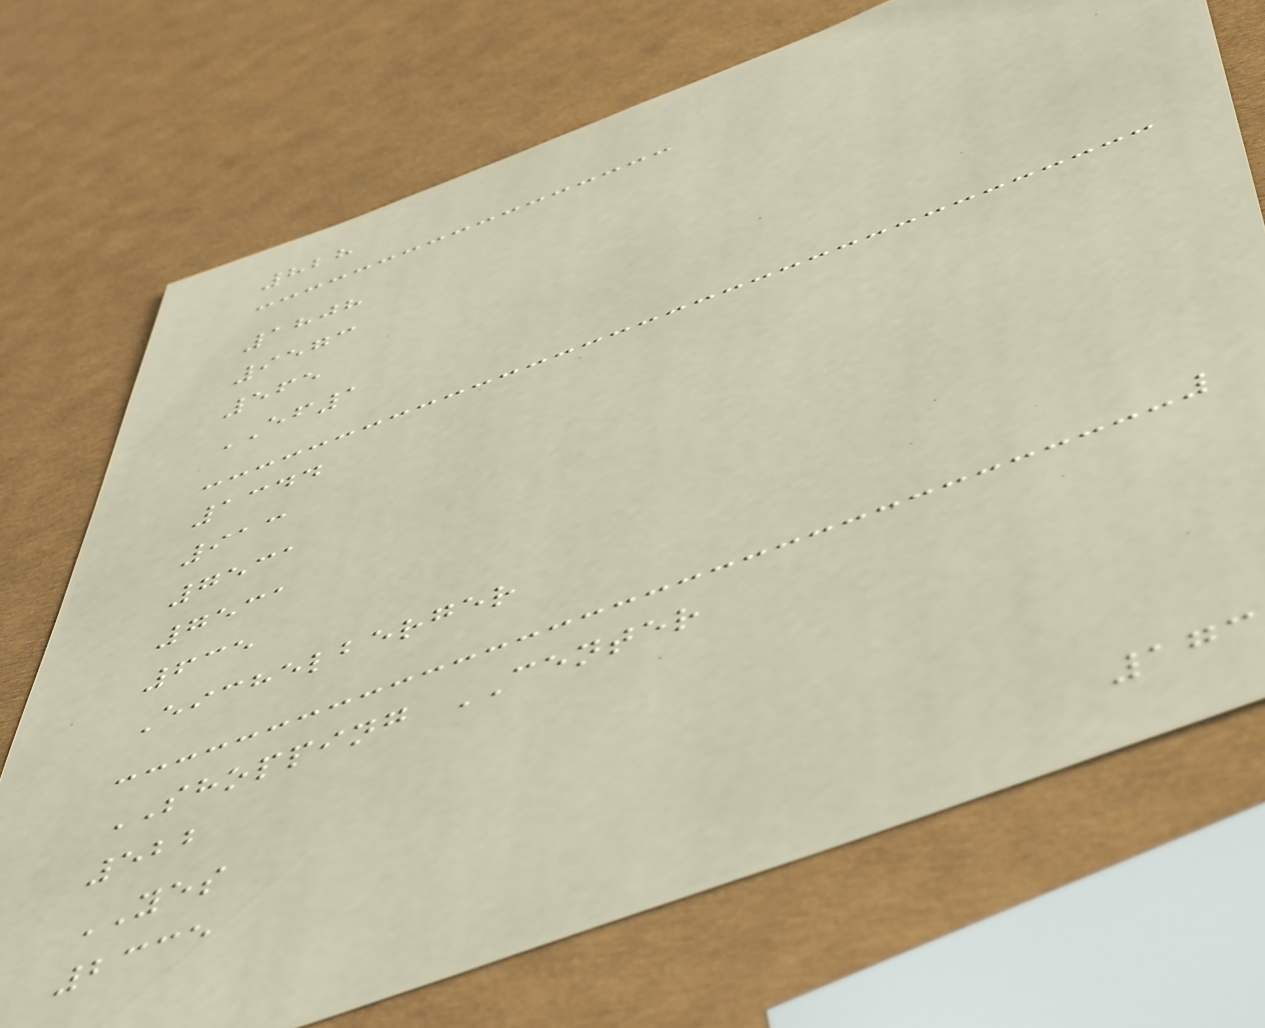828
1808
9573
565
EF1
1344
913
7531
7531
635
Eichelberger
SHOPPING CENTER
522
YES
2335
173
